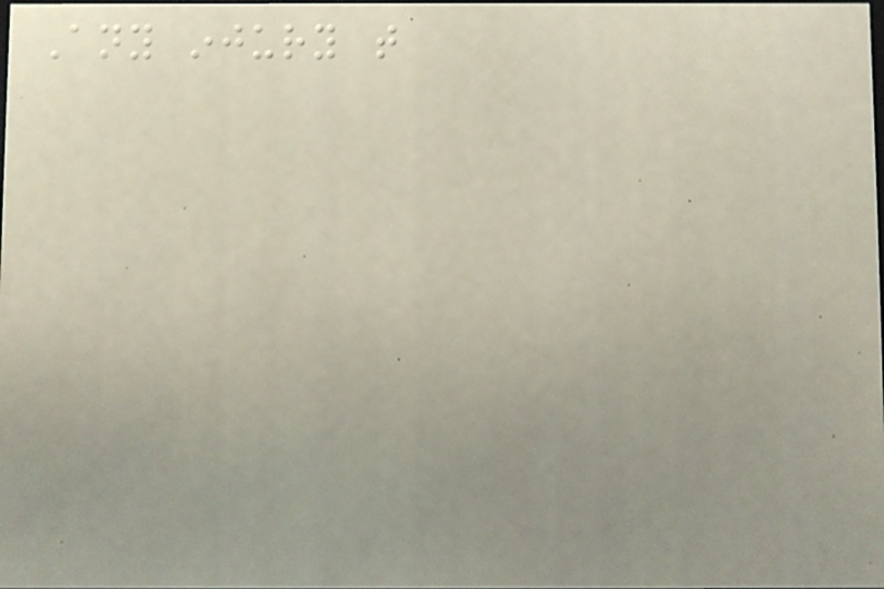Any injury that
